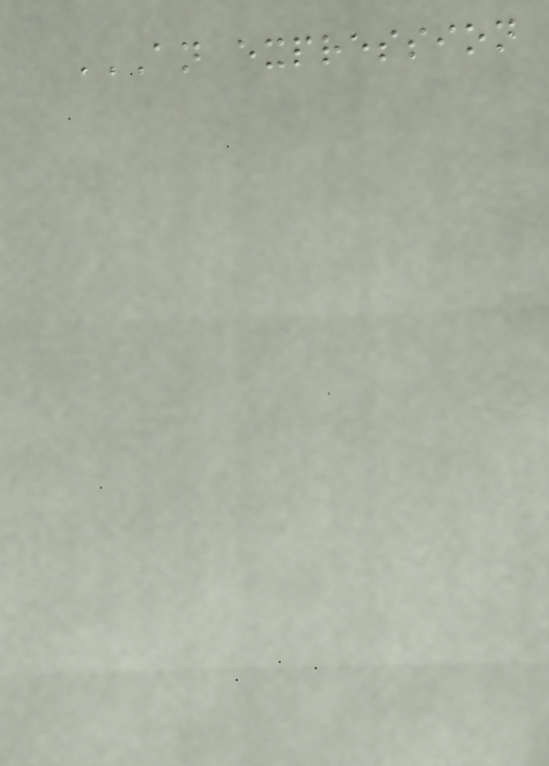AN EXPRESSION
